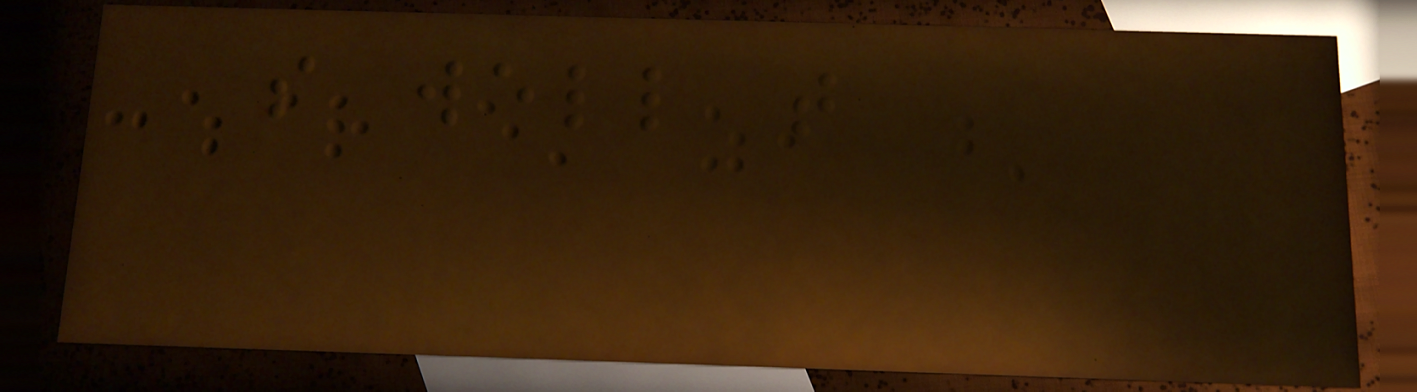so well that
